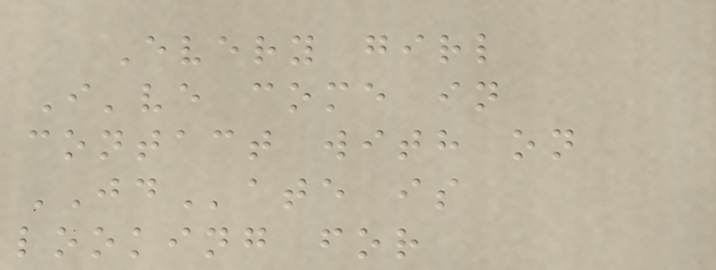Every girl
I've come in
contact with on
JDate is
looking for
